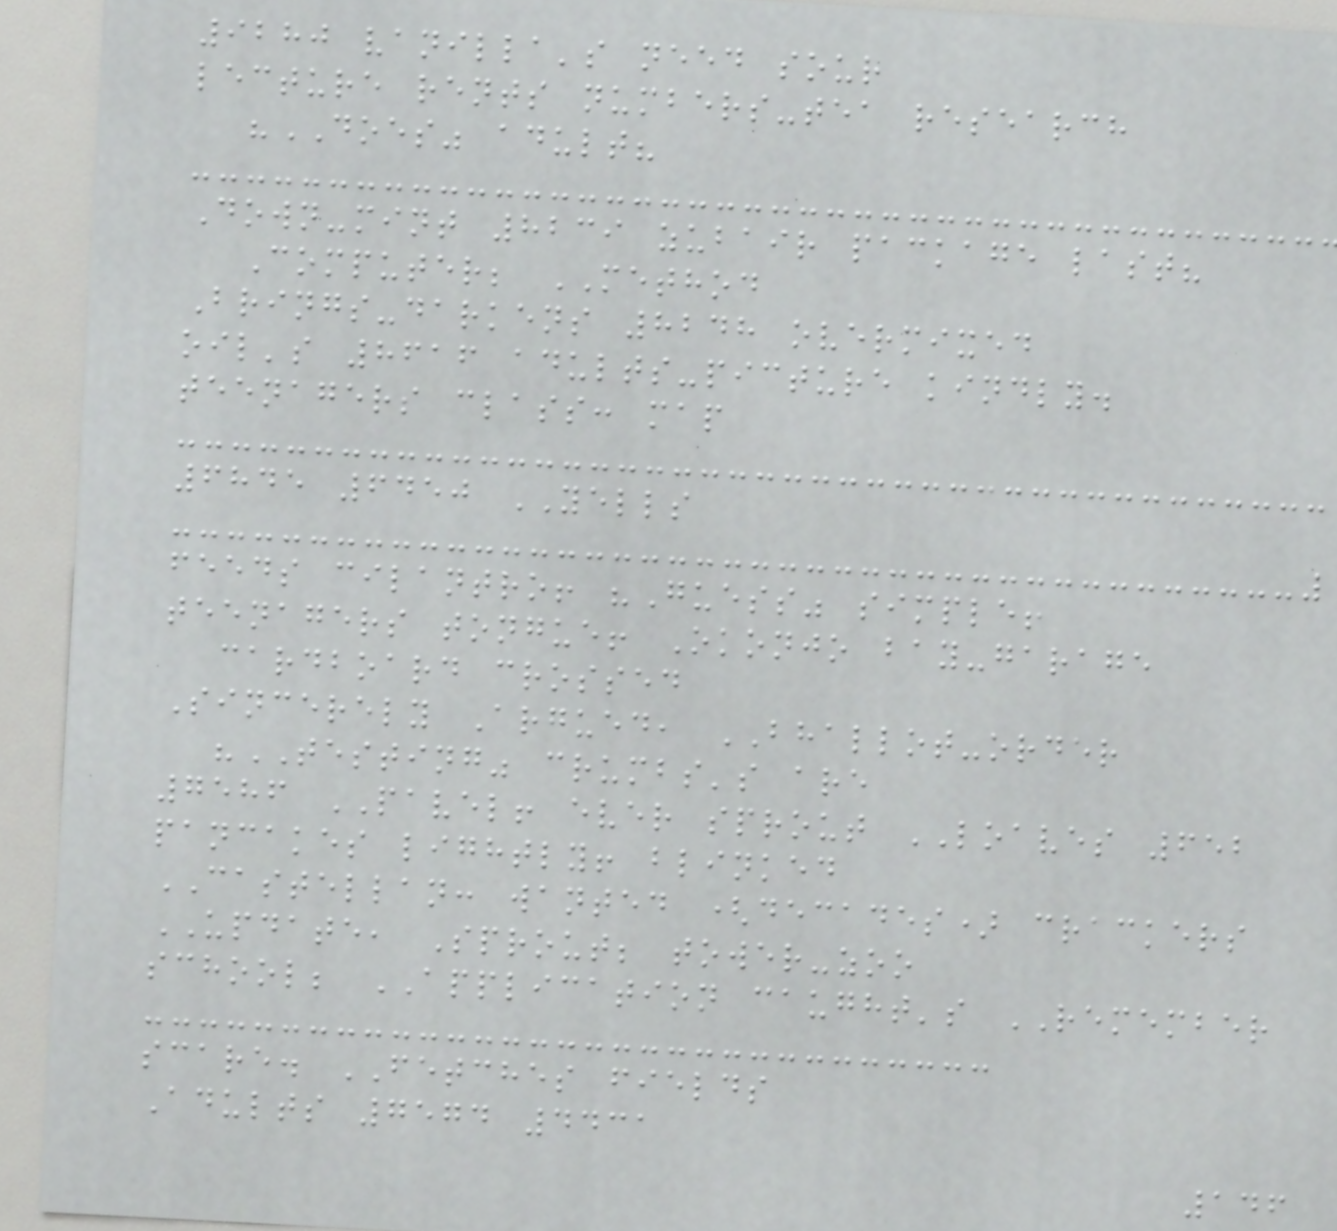9280 vanilla's need sour
lecture rents numbers-tea research
"DOES" adult?
Down-mint 8239 zubair package last?
Computer; METHOD
Brings-darkens 8248 overmixed
oil's 8616 adults-picture kindly.
teenagers class: map
6845 6450 YELLS
feeds cilantro! "Guess" simple!
teenagers tongue! Okonjo bay-garage
cardboard crossed
Sincerely Argued, BHALLOT-order
"TESTING" crumbs's are
7586 PAVEL! ever sprout LOAVES 652
pancakes lightly! blinked
CASTELLAN: wanted (decades) crackers
UPDATE, Sprout; tower-zoo
school; APPLICATION caught's REMEMBER
scare. FETCHES fields
Adults 7574 4431
146
